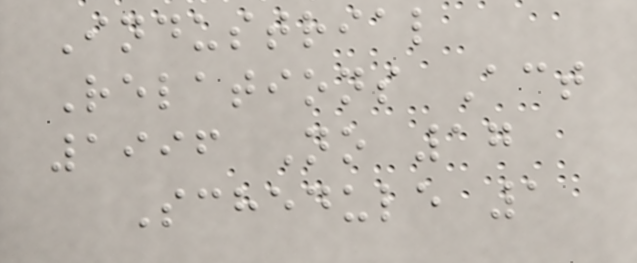Industrial
Relations Act
1996 No 17
Schedule 1
